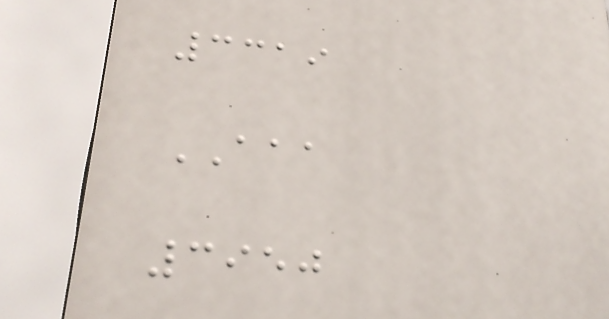3319
AAA
3950
